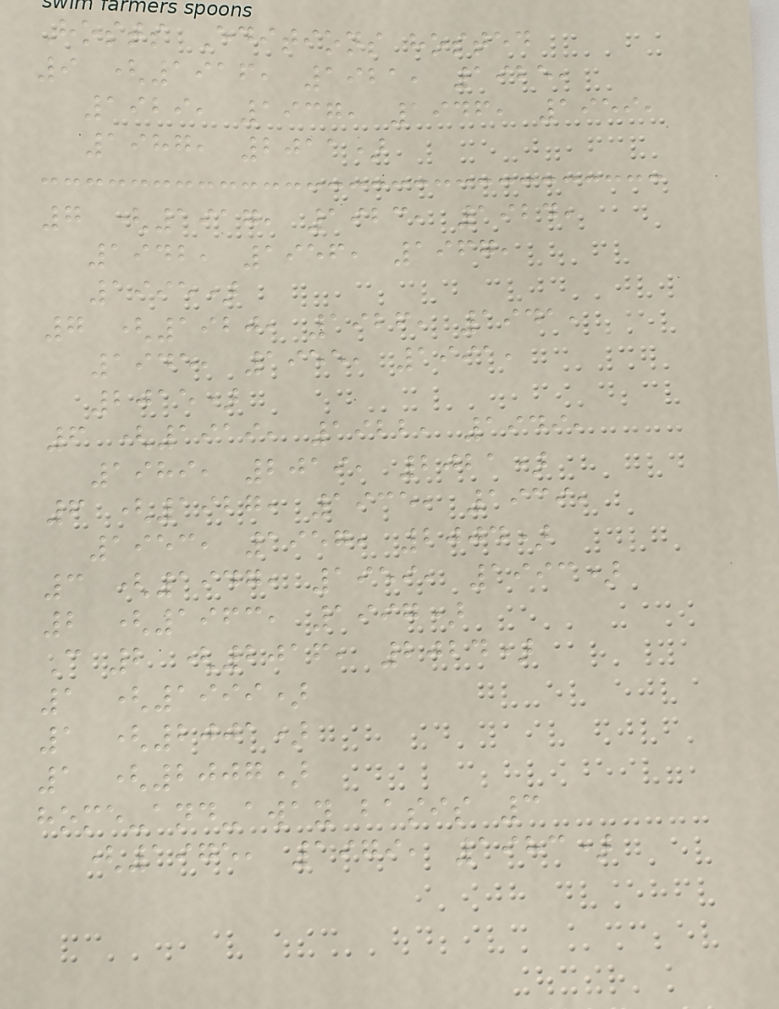Hosts Editions hosted
9 (1916, 1921, 1925,
1929, 1937, 1946, 1959,
1987, 2011)
7 (1917, 1923, 1924,
1942, 1956, 1967,
1995)
7 (1920, 1926, 1941,
1945, 1955, 1991,
2015)
6 (1919, 1922, 1949,
1989, 2019, 2021)
6 (1927, 1935, 1939,
1953, 1957, 2004)
3 (1947, 1959, 1993)
2 (1963, 1997)
C 2 (2016, 2024)
1 (1999)
1 (2001)
1 (2007)
home-and-away basis 3
(1975, 1979, 1983)
